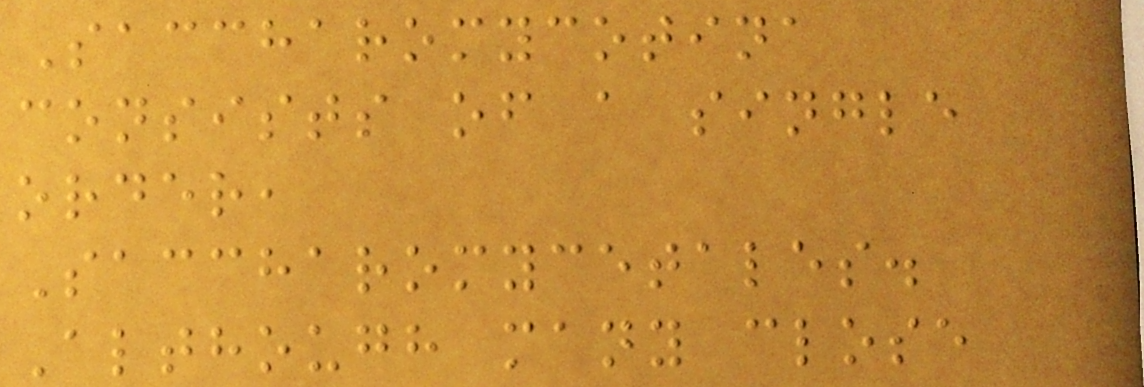Saccharomycotina
consists of a single
order,
Saccharomycetales.
Although many close
